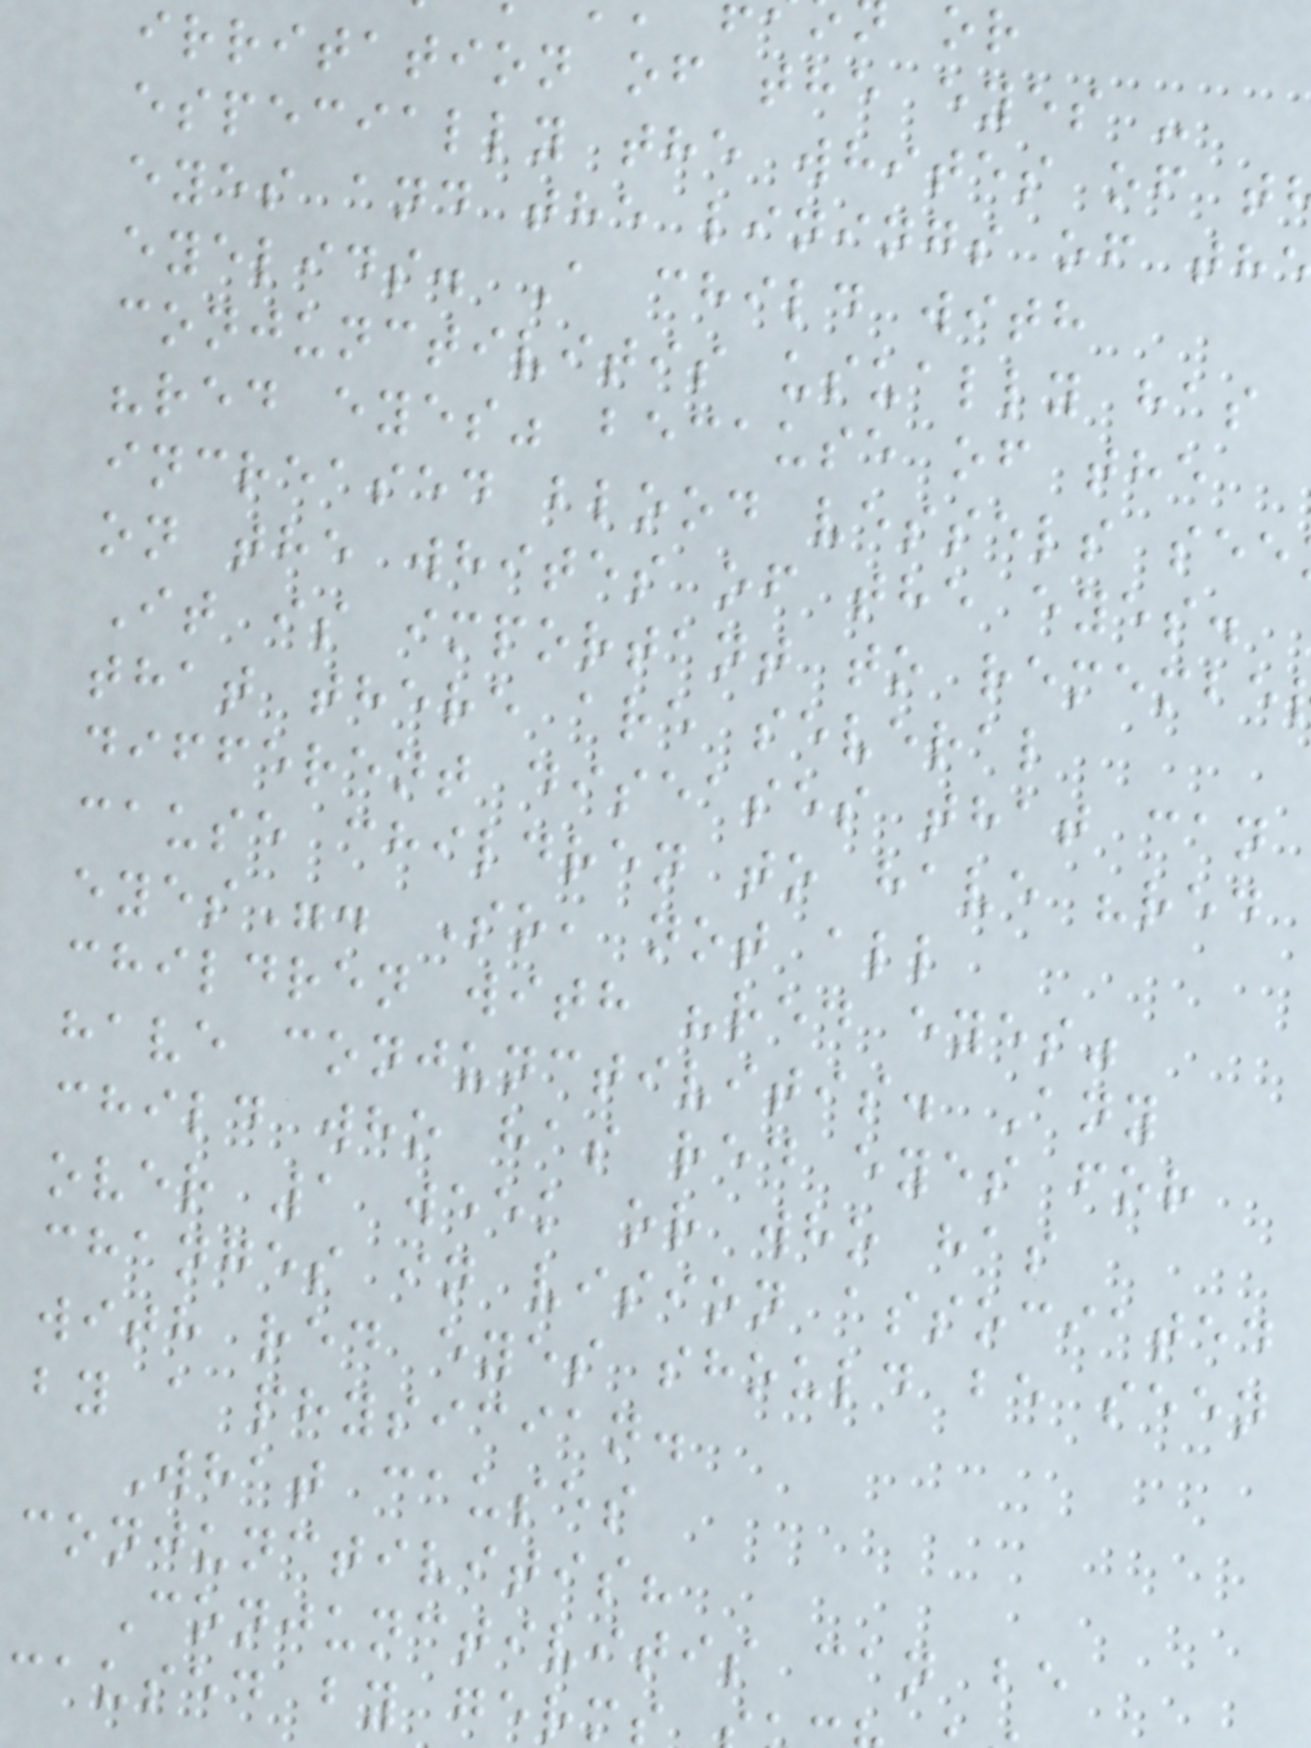irritation of the eyes -
especially the whites of t
eyes and the linings of th
eyelids. A child with
conjunctivitis usually has
"red eyes" because of the
increased blood vessels see
on the whites of the eyes.
It is important to remembe
that there are several
different diseases that can
cause children to have "red
eyes". So, not all
children with "red eyes"
have conjunctivitis. Any
child who has red eyes for
over 1 week or who has
changes in vision associated
with red eyes should be seen
by a physician.
What causes
conjunctivitis?
Conjunctivitis can be
caused by germ
